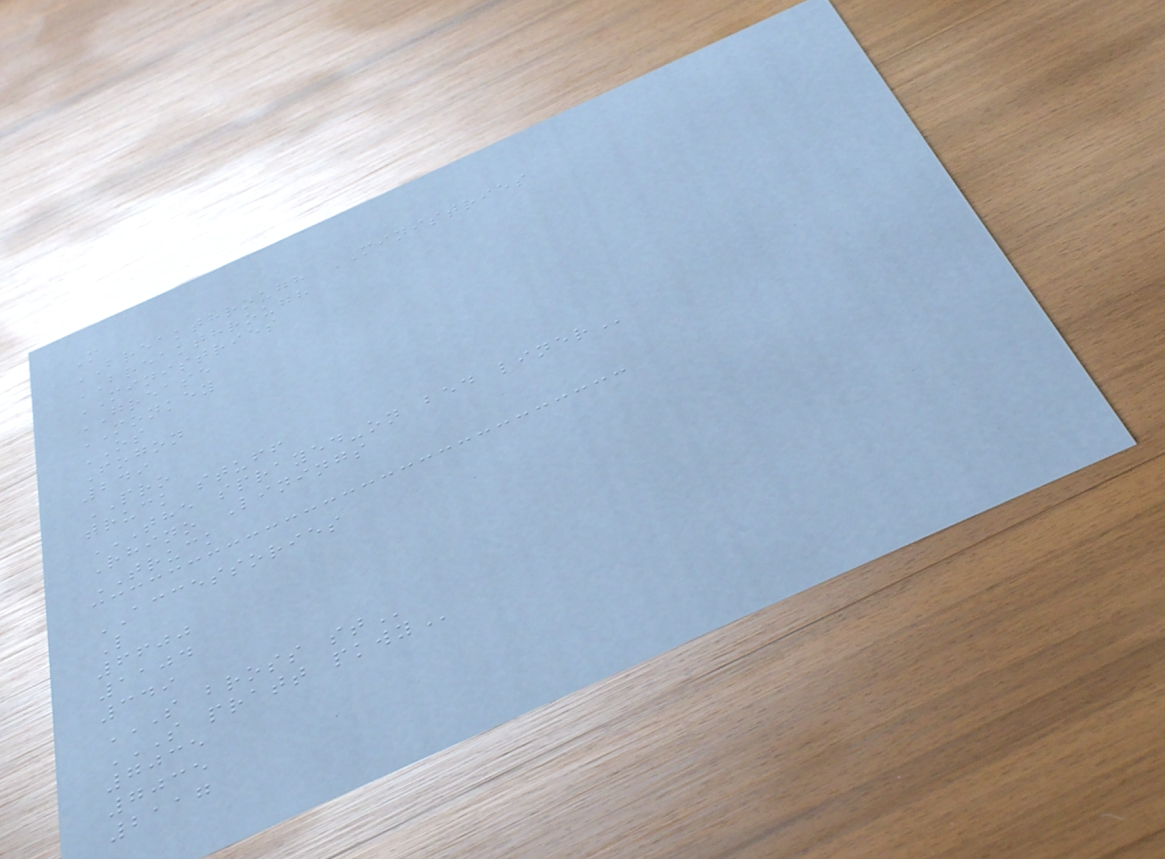M
BREAKTHROUGH MINISTRIES
BREAKTHROUGH
MINISTRIES
GREASE
MONKEY
OS
Fogon
249
PRO
truck stuff
THE SPRAYED-ON BED LINER
Rhino Linings
TRUCK
ACCESSORIES
L
6600
1104
349
S BROSS ST
S PRATT PKWY
7035
7035
2117
